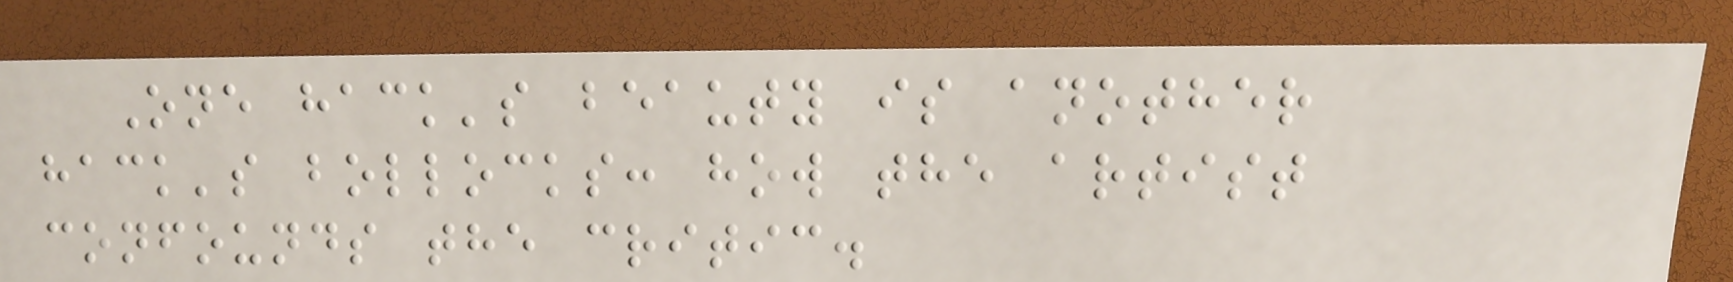One hack's beauty is another
hack's bollocks: how the artist
confounds the critic.
